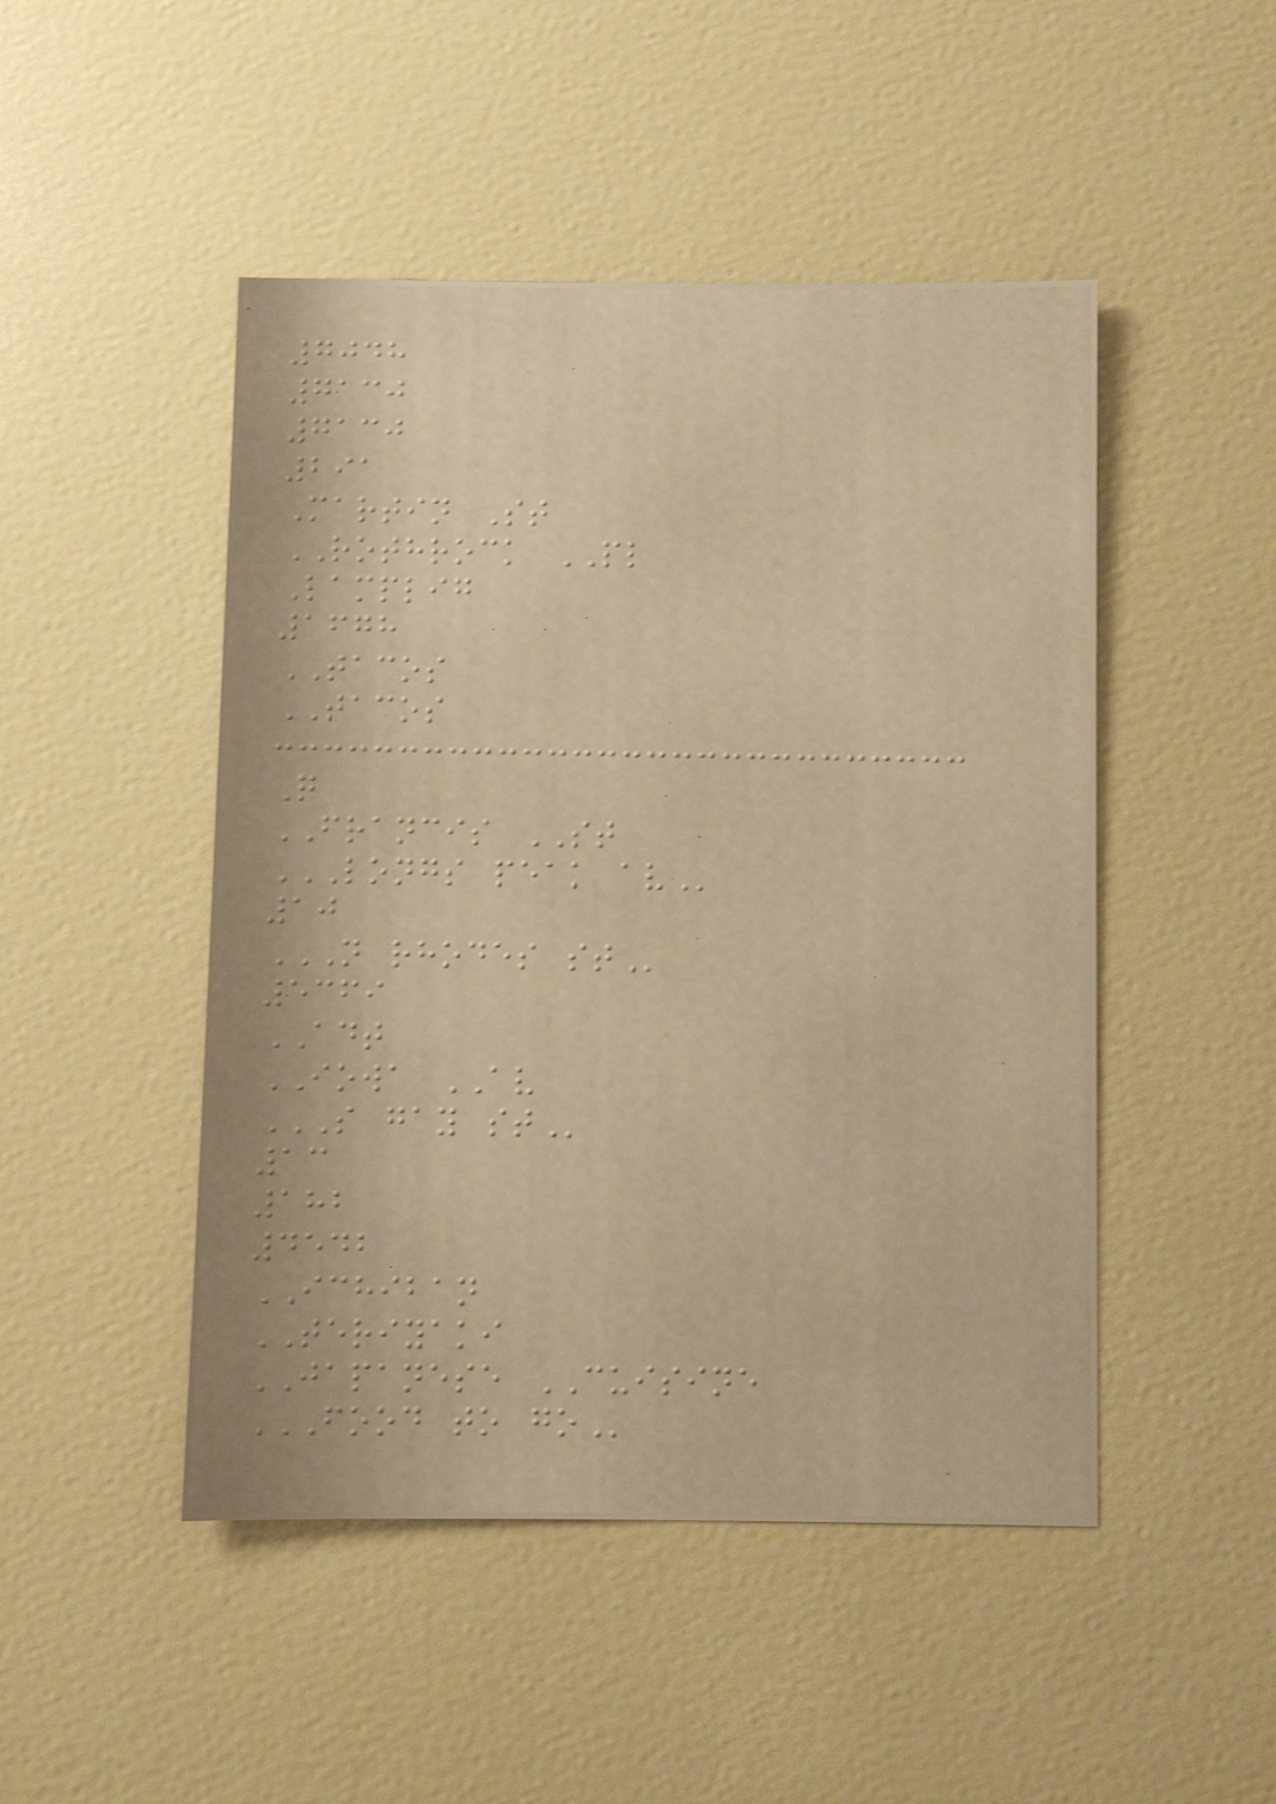7048
7130
7130
291
Martin St
ROTHROCK PL
Lamplig
1678
TACOS
TACOS
Q
FRANCIS ST
LONGS PEAK AV
10
N RHODES ST
5369
ADT
IOWA AV
S GAY ST
13
182
4542
ICHIBAN
TERIYAKI
JAPANESE CUISINE
FOOD TO GO
